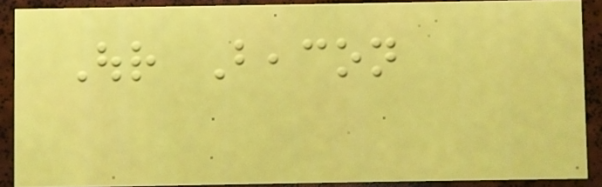Our Beacon
